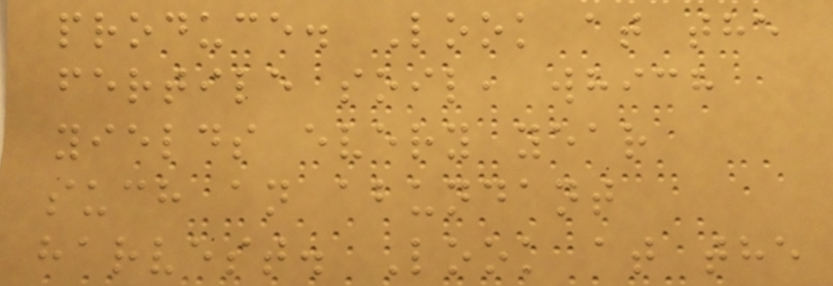produce. Look at the
fertile soil, which
yields every year
such an abundant
harvest. Look at the
